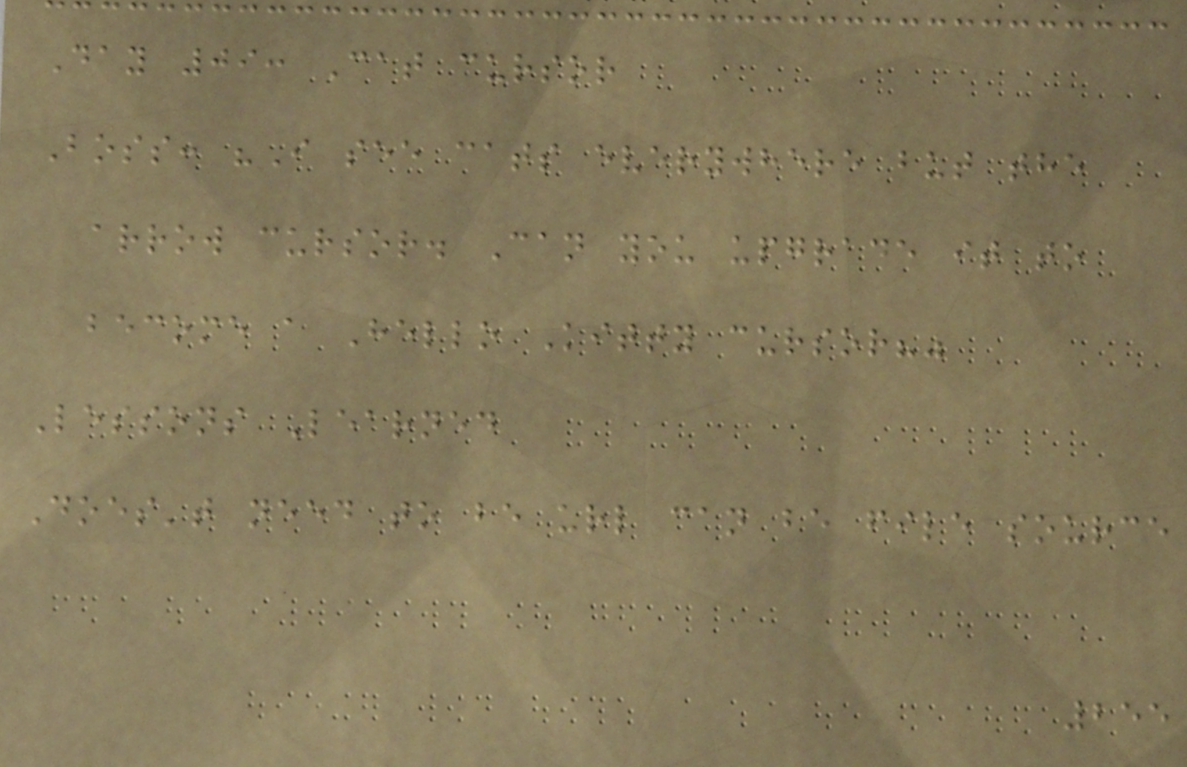Day 09: Cat cursor
Boss: "I see cats everywhere but the
arrow cursor. Can you upgrade it to
become a Hello Kitty cursor?"
Lessons Learned
Does't need to be url can be file source
255
